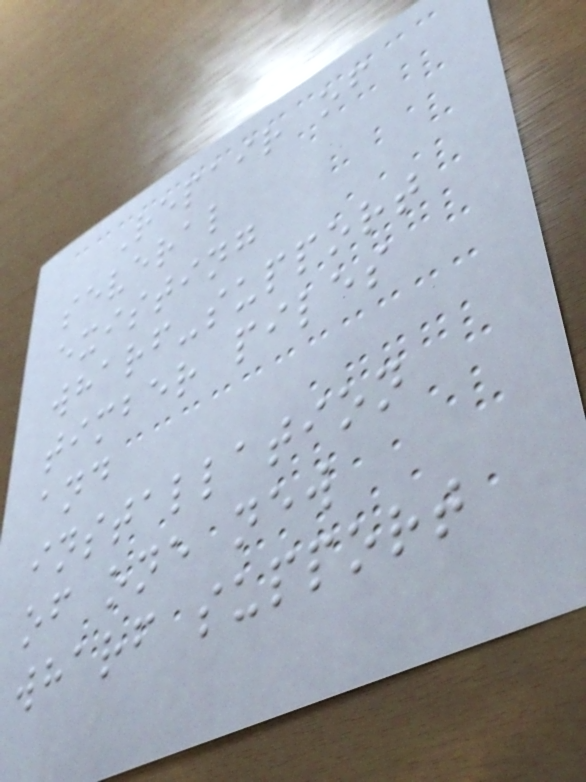Repair of
several
existing
wharf-support
timber piles
and
installation
of one new
wharf support
